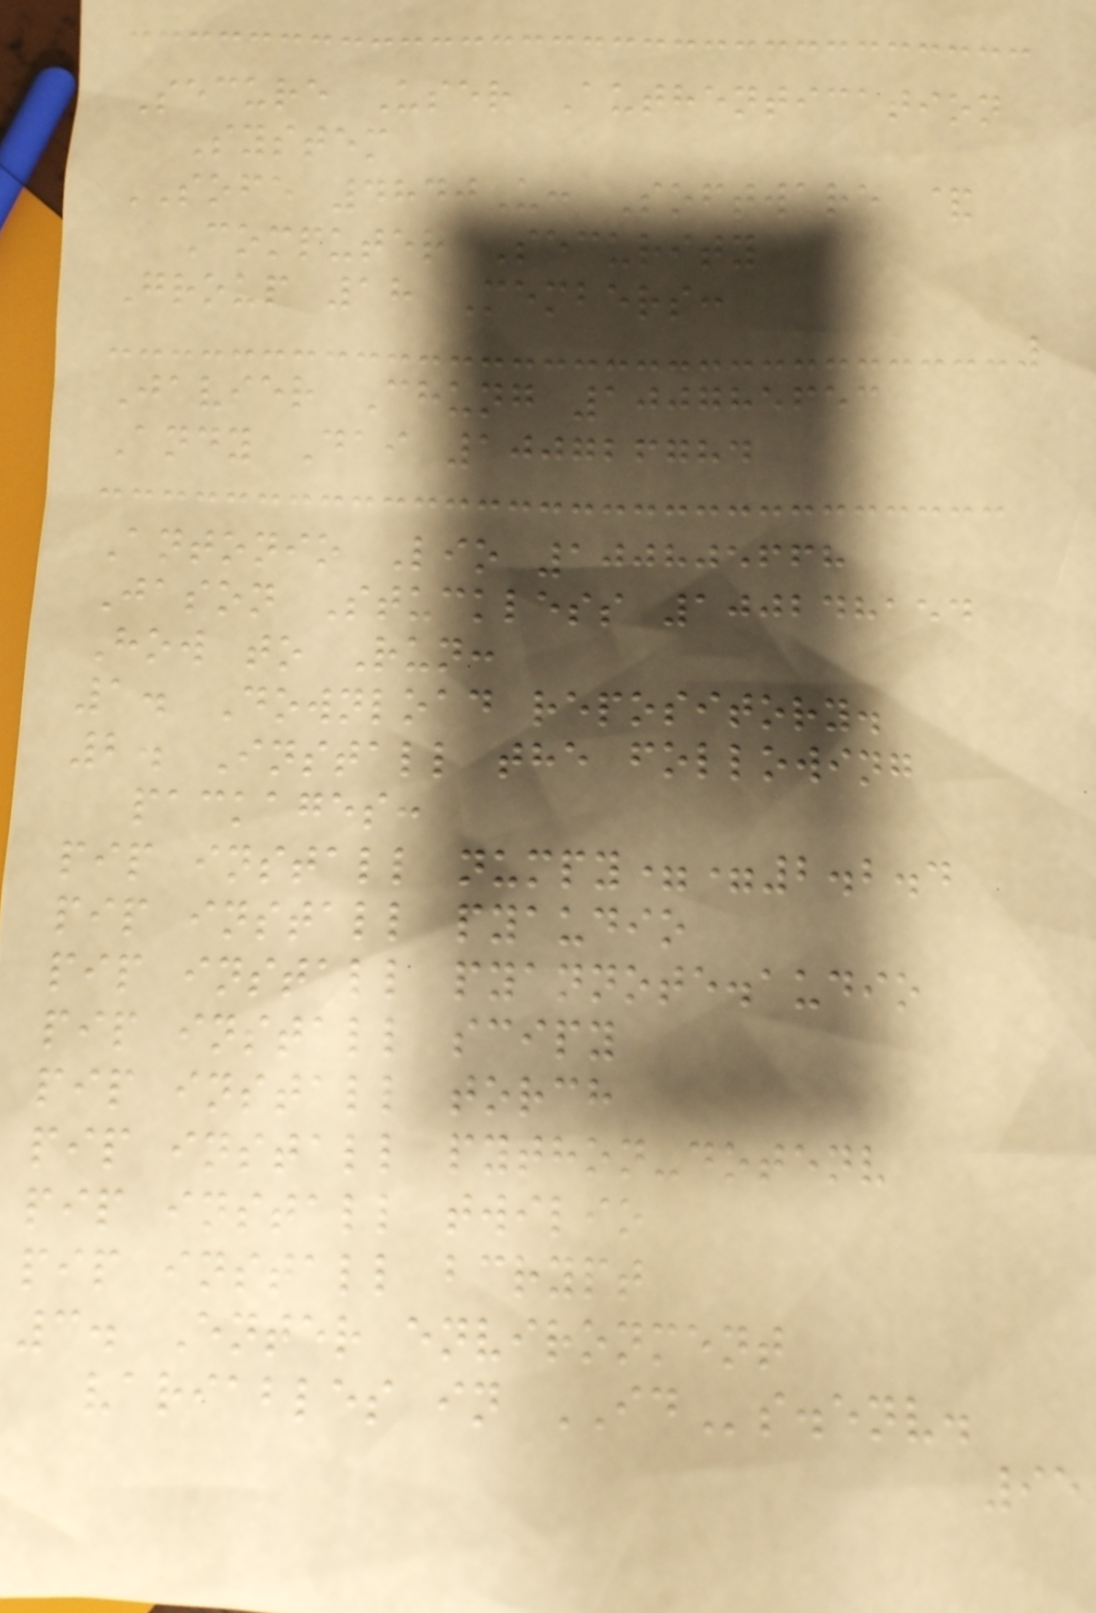Secure User Authentication
System
SOFE 4840U: Software &
Computer Security
Group 18 Members:
Javier Chung 100785653
Andy Dai 100726784
Antonio Lio 100805668
Jason Stuckless 100248154
How to Run:
1. Download repository.
2. Install the following
packages:
pip install numpy==2.2.4
pip install pyaudio
pip install pyannote.audio
pip install scipy
pip install torch
pip install python-dotenv
pip install twilio
pip install bcrypt
3. Enter environment
variables in IDs.env.
95
